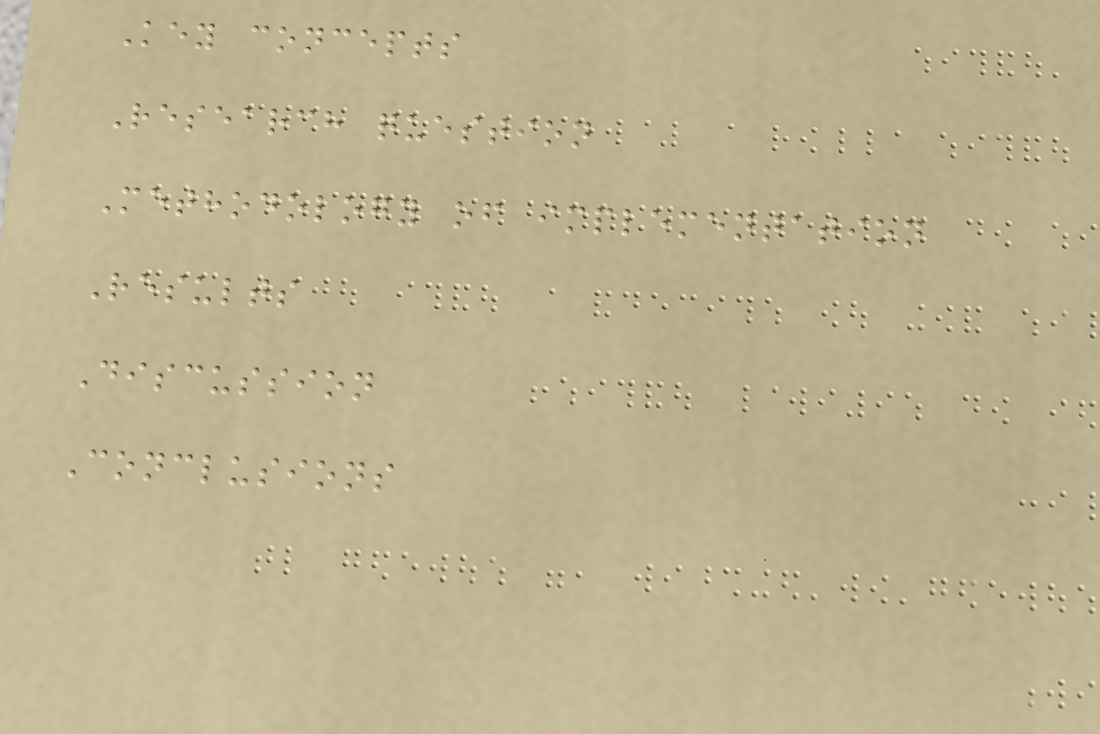Key concepts
Research question
Methodology of implementation
Results
Discussion
Conclusions
